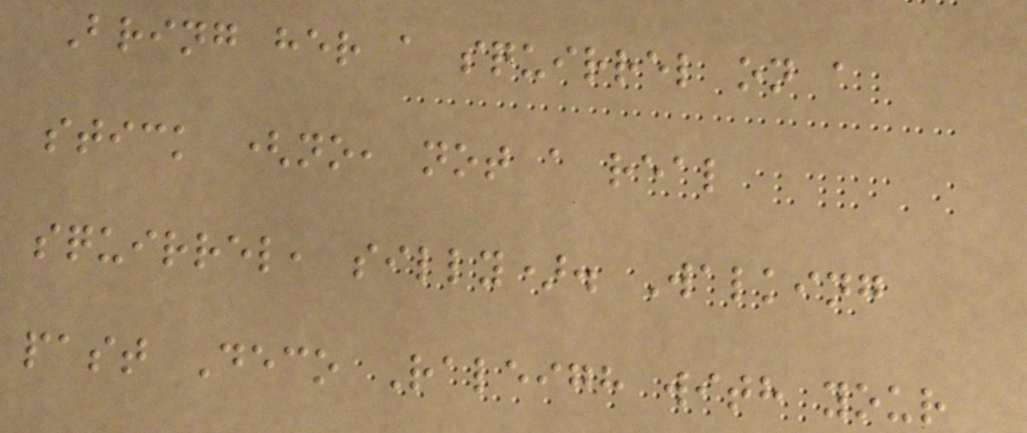Bring her a squirrel on a
stick (no, not a real
squirrel, silly). Walking
past Deco Raleigh with your
